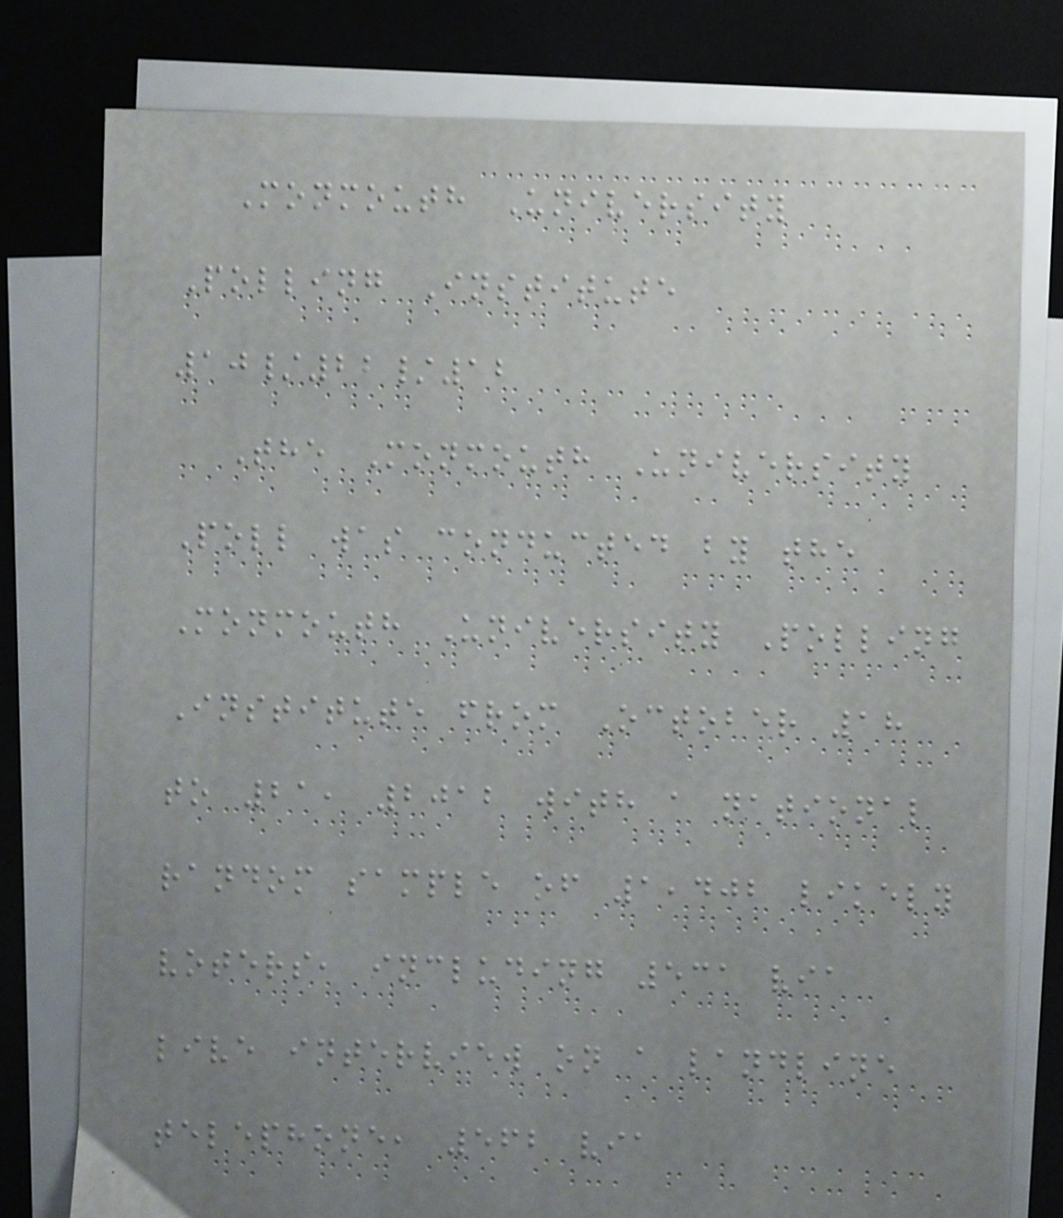Monmouth University
Polling Institute
10/22/12
The Monmouth University
Poll was conducted by the
Monmouth University Polling
Institute from October 18
to 21, 2012 with a national
random sample of 1,402 likely
voters, including 531 via
live interview on a landline
telephone, 562 via
